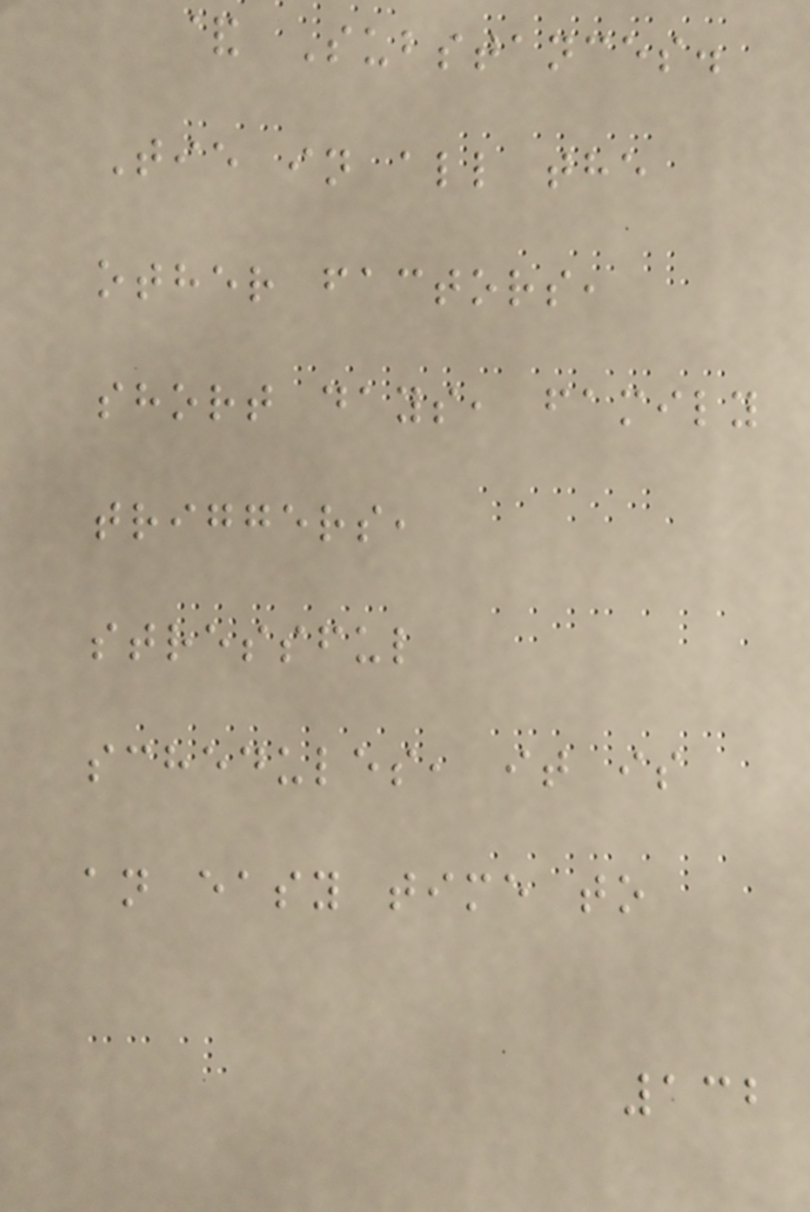& Substances.
Tie in all the
other factors,
short days, family
triggers,
stressful
schedules, it is
an easy time to
132
